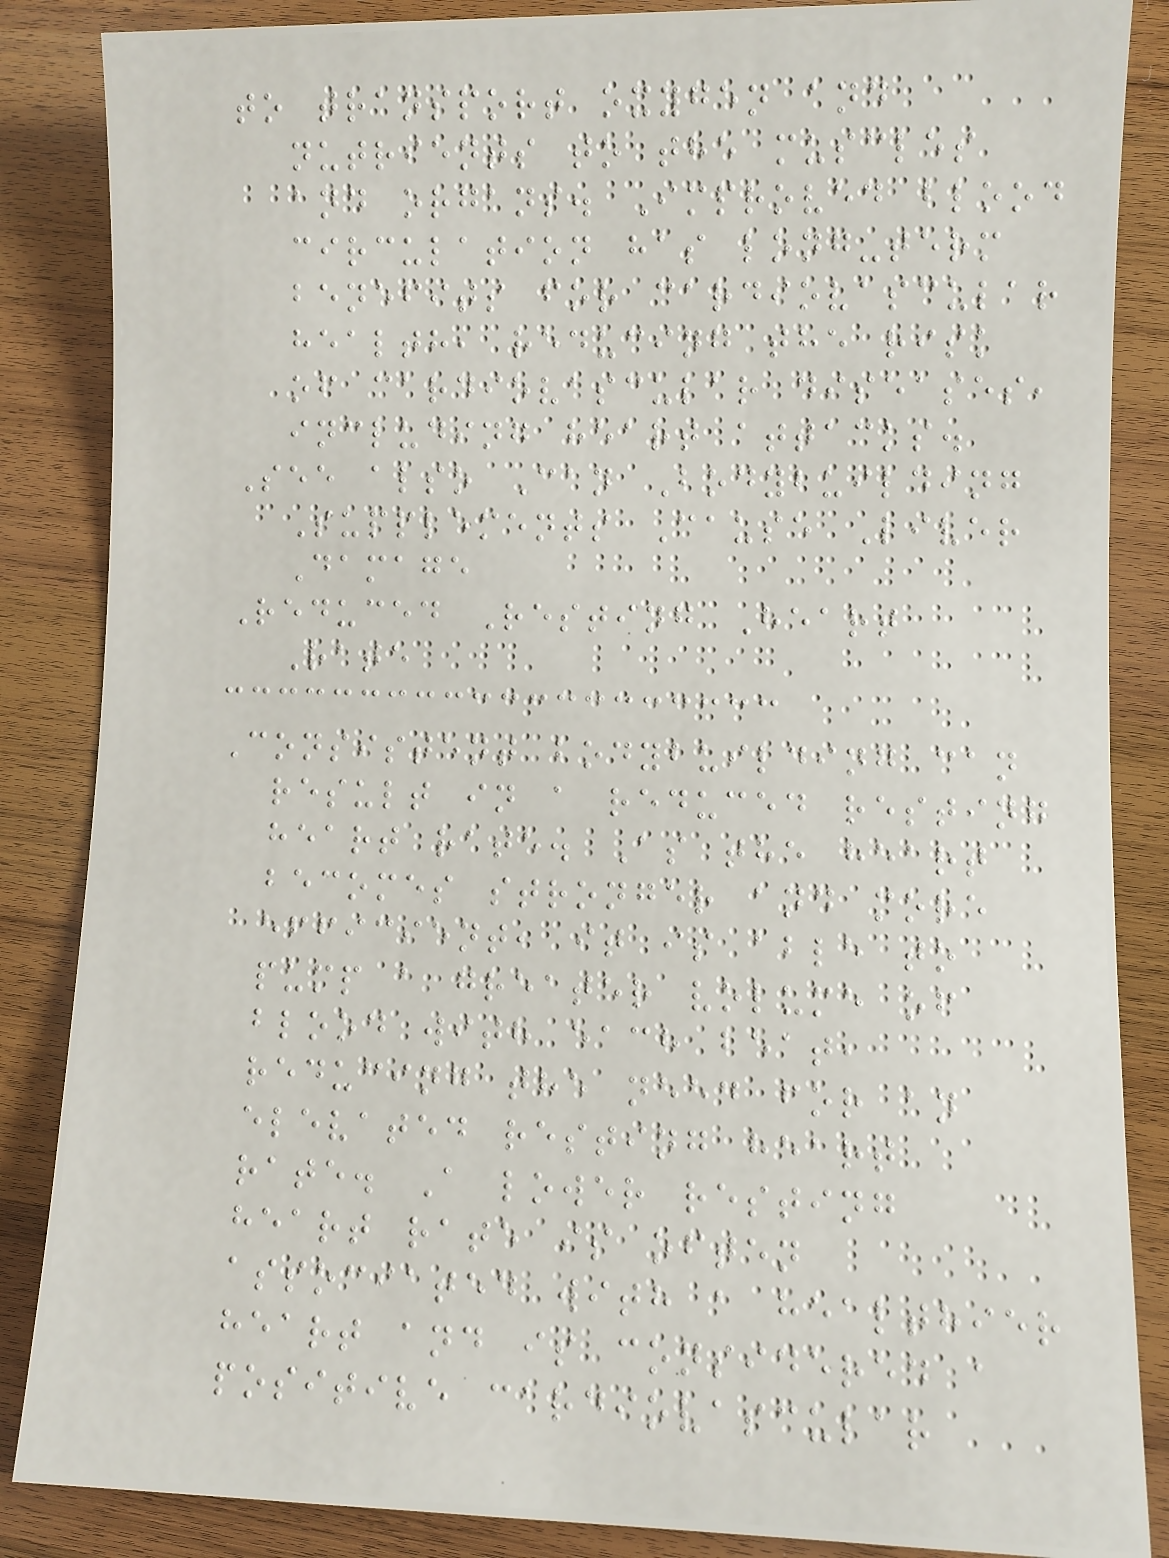to transport oxygen and
nutrients to the muscles
and organs. Improved blood
circulation has long-term
benefits for cardiovascular
health, reducing the risk
of cardiovascular diseases,
including heart attacks.
See also Can Bodybuilding
Supplements Cause Liver
Damage
Reduced Resting Heart
Rate
Consistent bodybuilding can
result in a reduced resting
heart rate. As the heart
becomes stronger and more
efficient, it is able to
pump a greater volume of
blood with each beat,
reducing the need for an
elevated resting heart
rate. A lower resting
heart rate is often
associated with a healthier
heart and is considered a
positive cardiovascular
